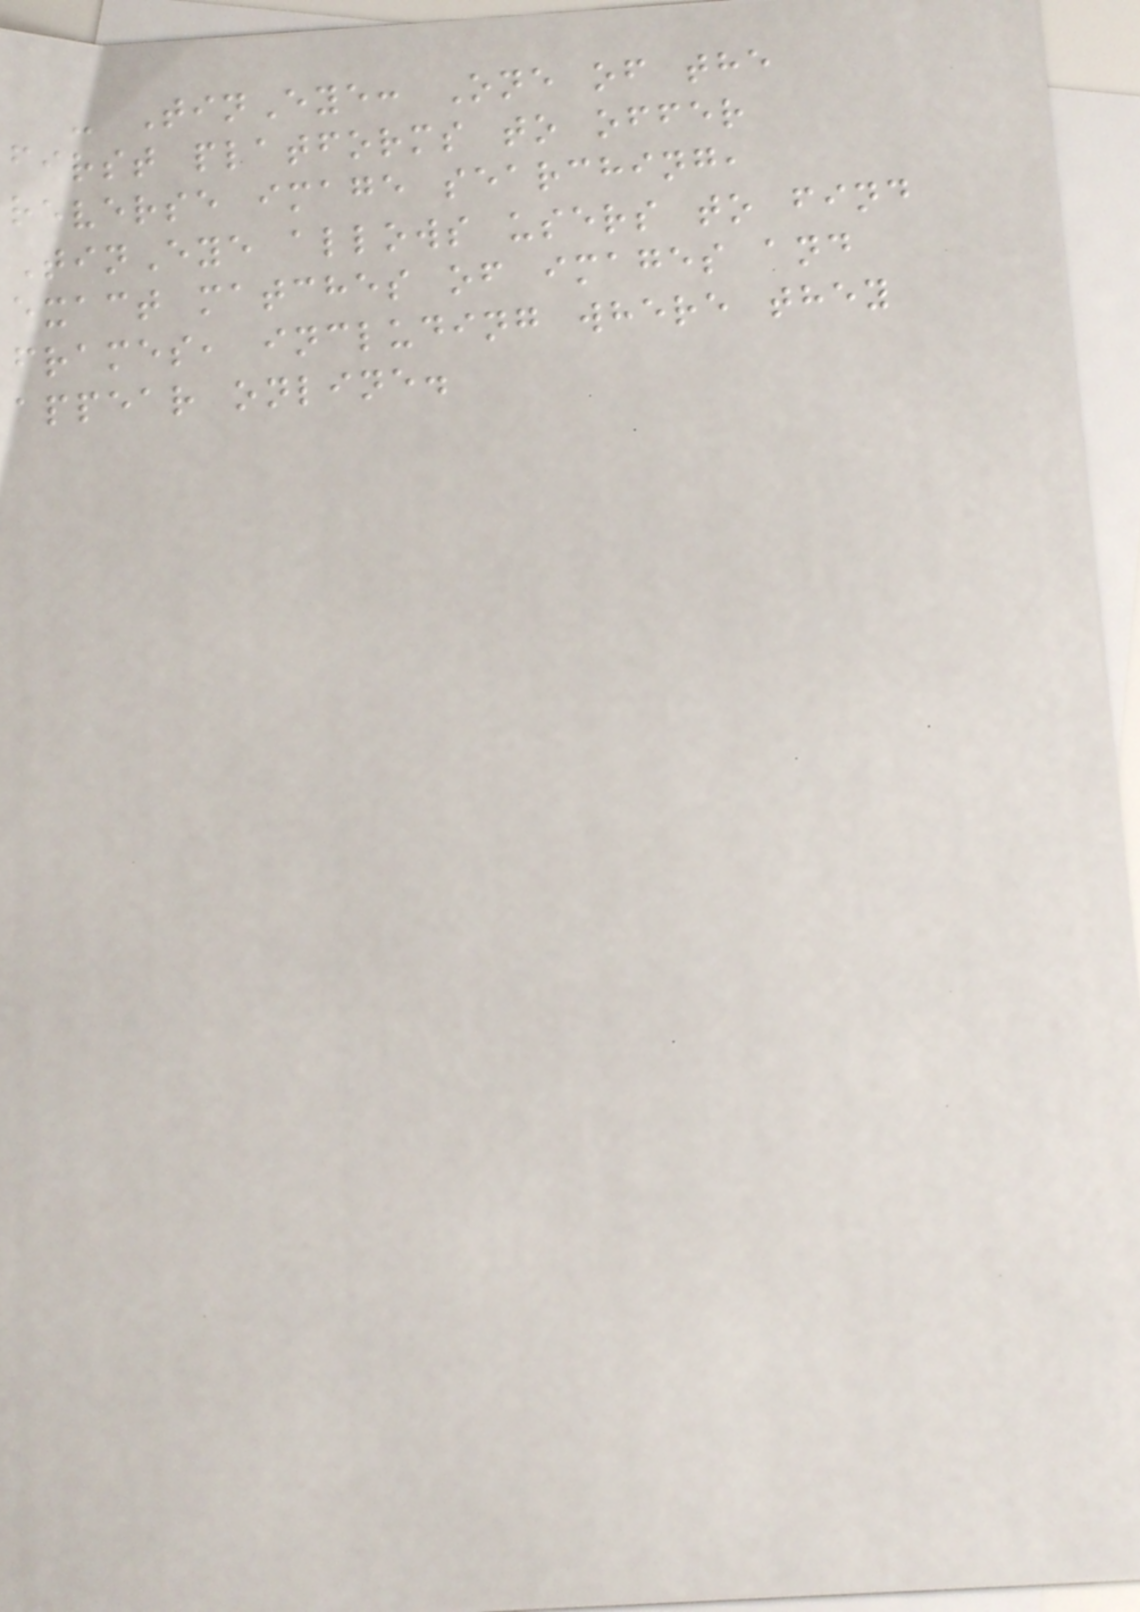- TinEye: One of the
first platforms to offer
reverse image searching,
TinEye allows users to find
exact matches of images and
frames, including where they
appear online.
